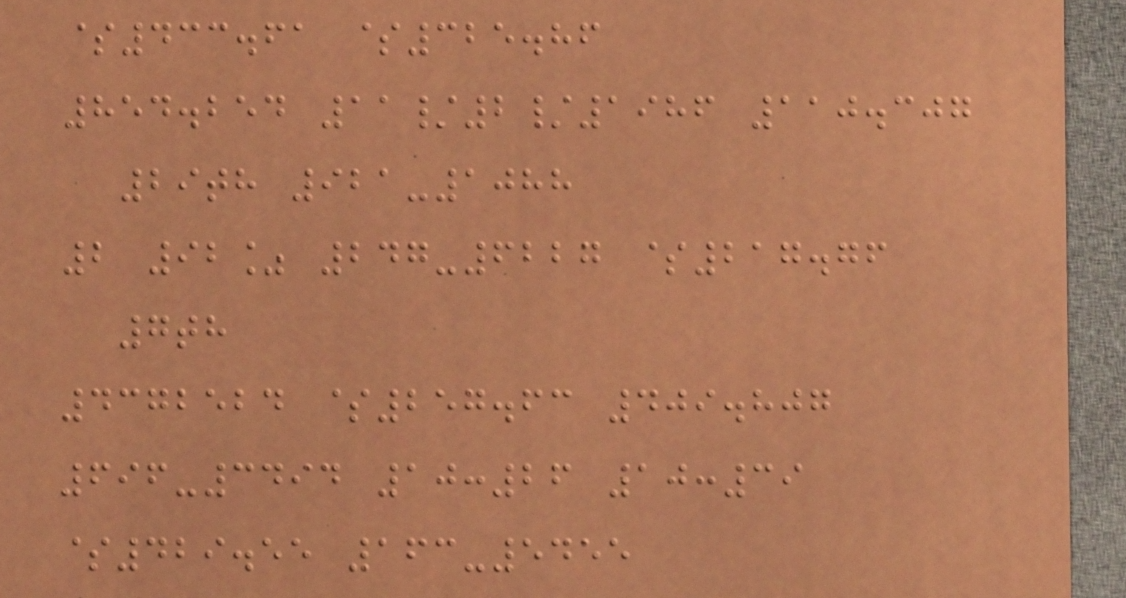$433.61 $325.86
854.254 11/2/1986 110.307
29th 921-1088
2 92% 247-6227 $217.76
7th
4372524 $257.63 409.807
696-3494 10:26 10:39
$429.55 163-5455
